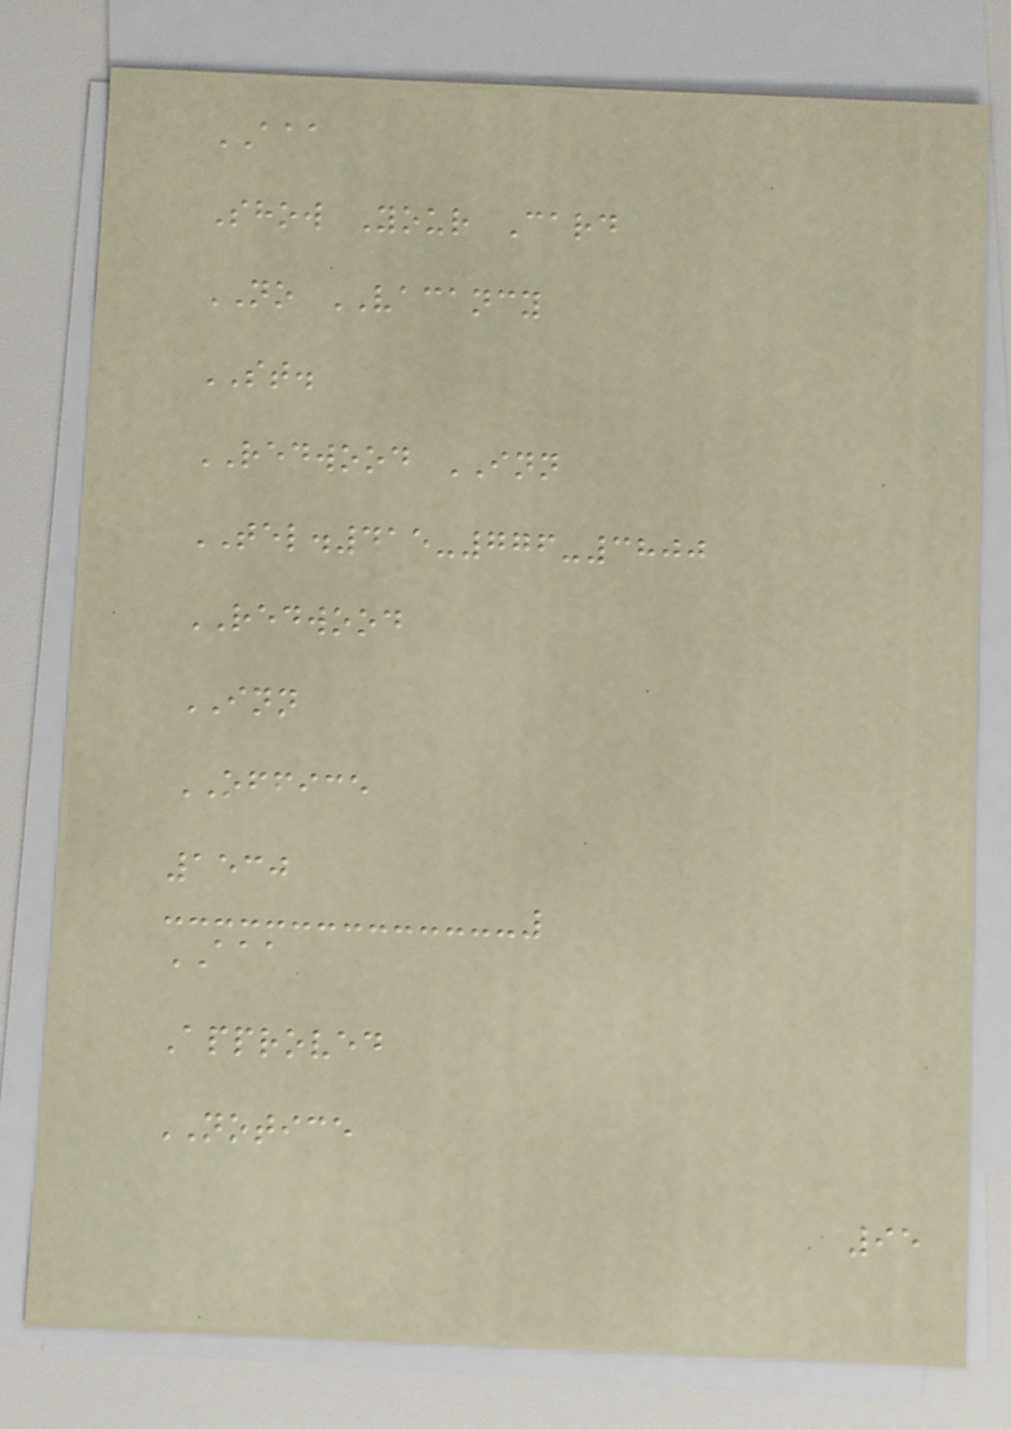AAA
Show Your Card
NO VACANCY
ST.
REDWOOD INN
TEL.415-776-3800
REDWOOD
INN
OFFICE
1530
AAA
Approved
NOTICE
95
